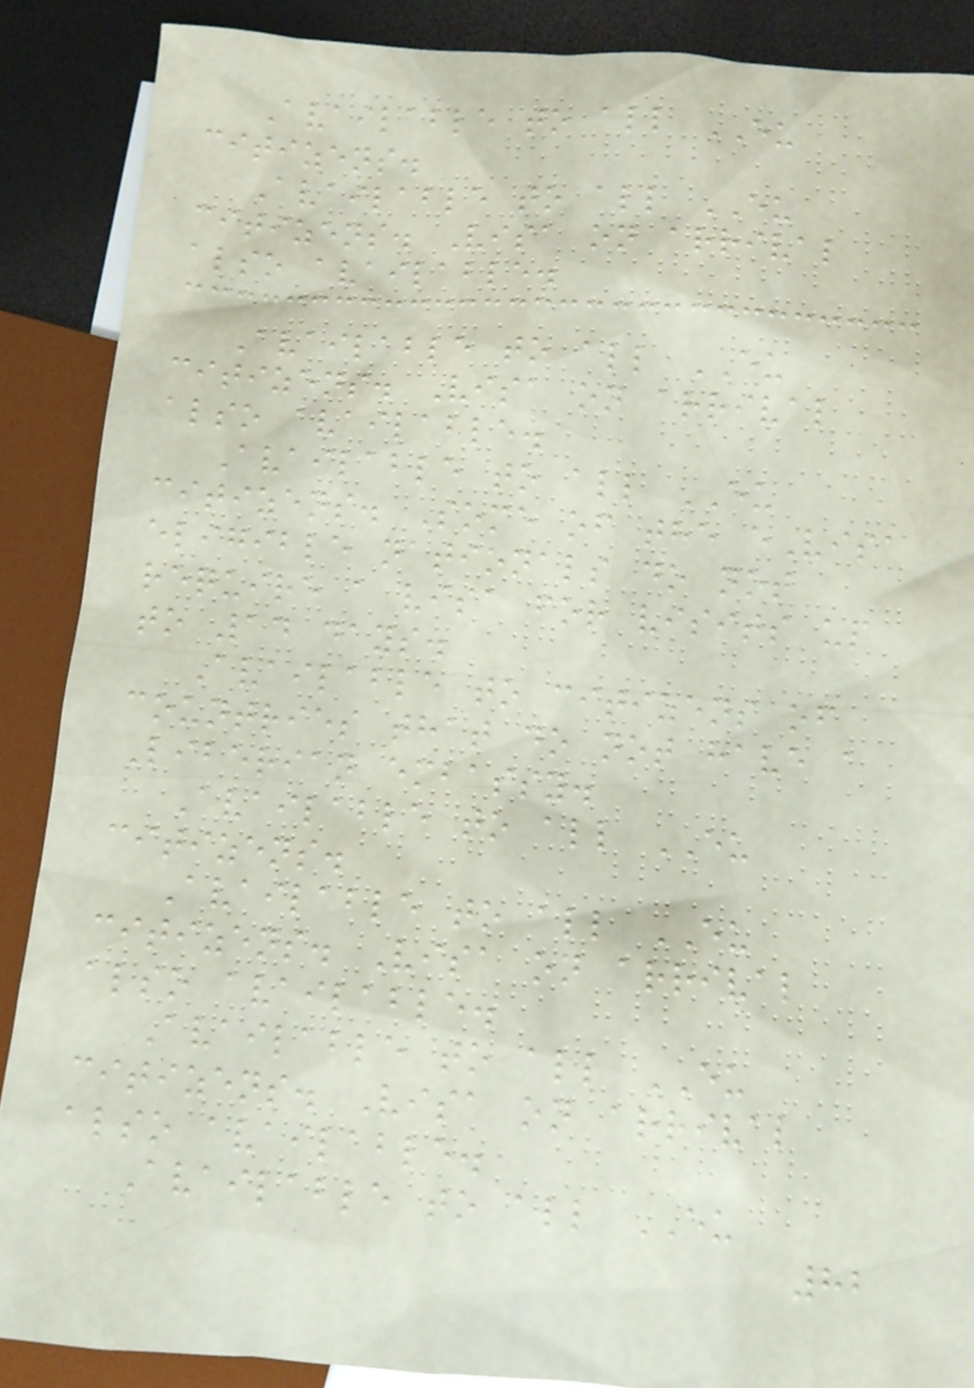Available to all EU
citizens.
Available to all EU
citizens. Visa on arrival
also available.
Available to all EU
citizens. Visa on arrival
also available.
Available to all EU
citizens. Some of the eVisa
eligible nationals do not
require a visa for visits up
to 14 days.
Available to citizens of
countries that do not have a
Liberian embassy.
Available to all EU
citizens.
Available to all EU
citizens. Visa on arrival
also available.
Available to all EU
citizens. Visa on arrival
also available.
Available to all EU
82
